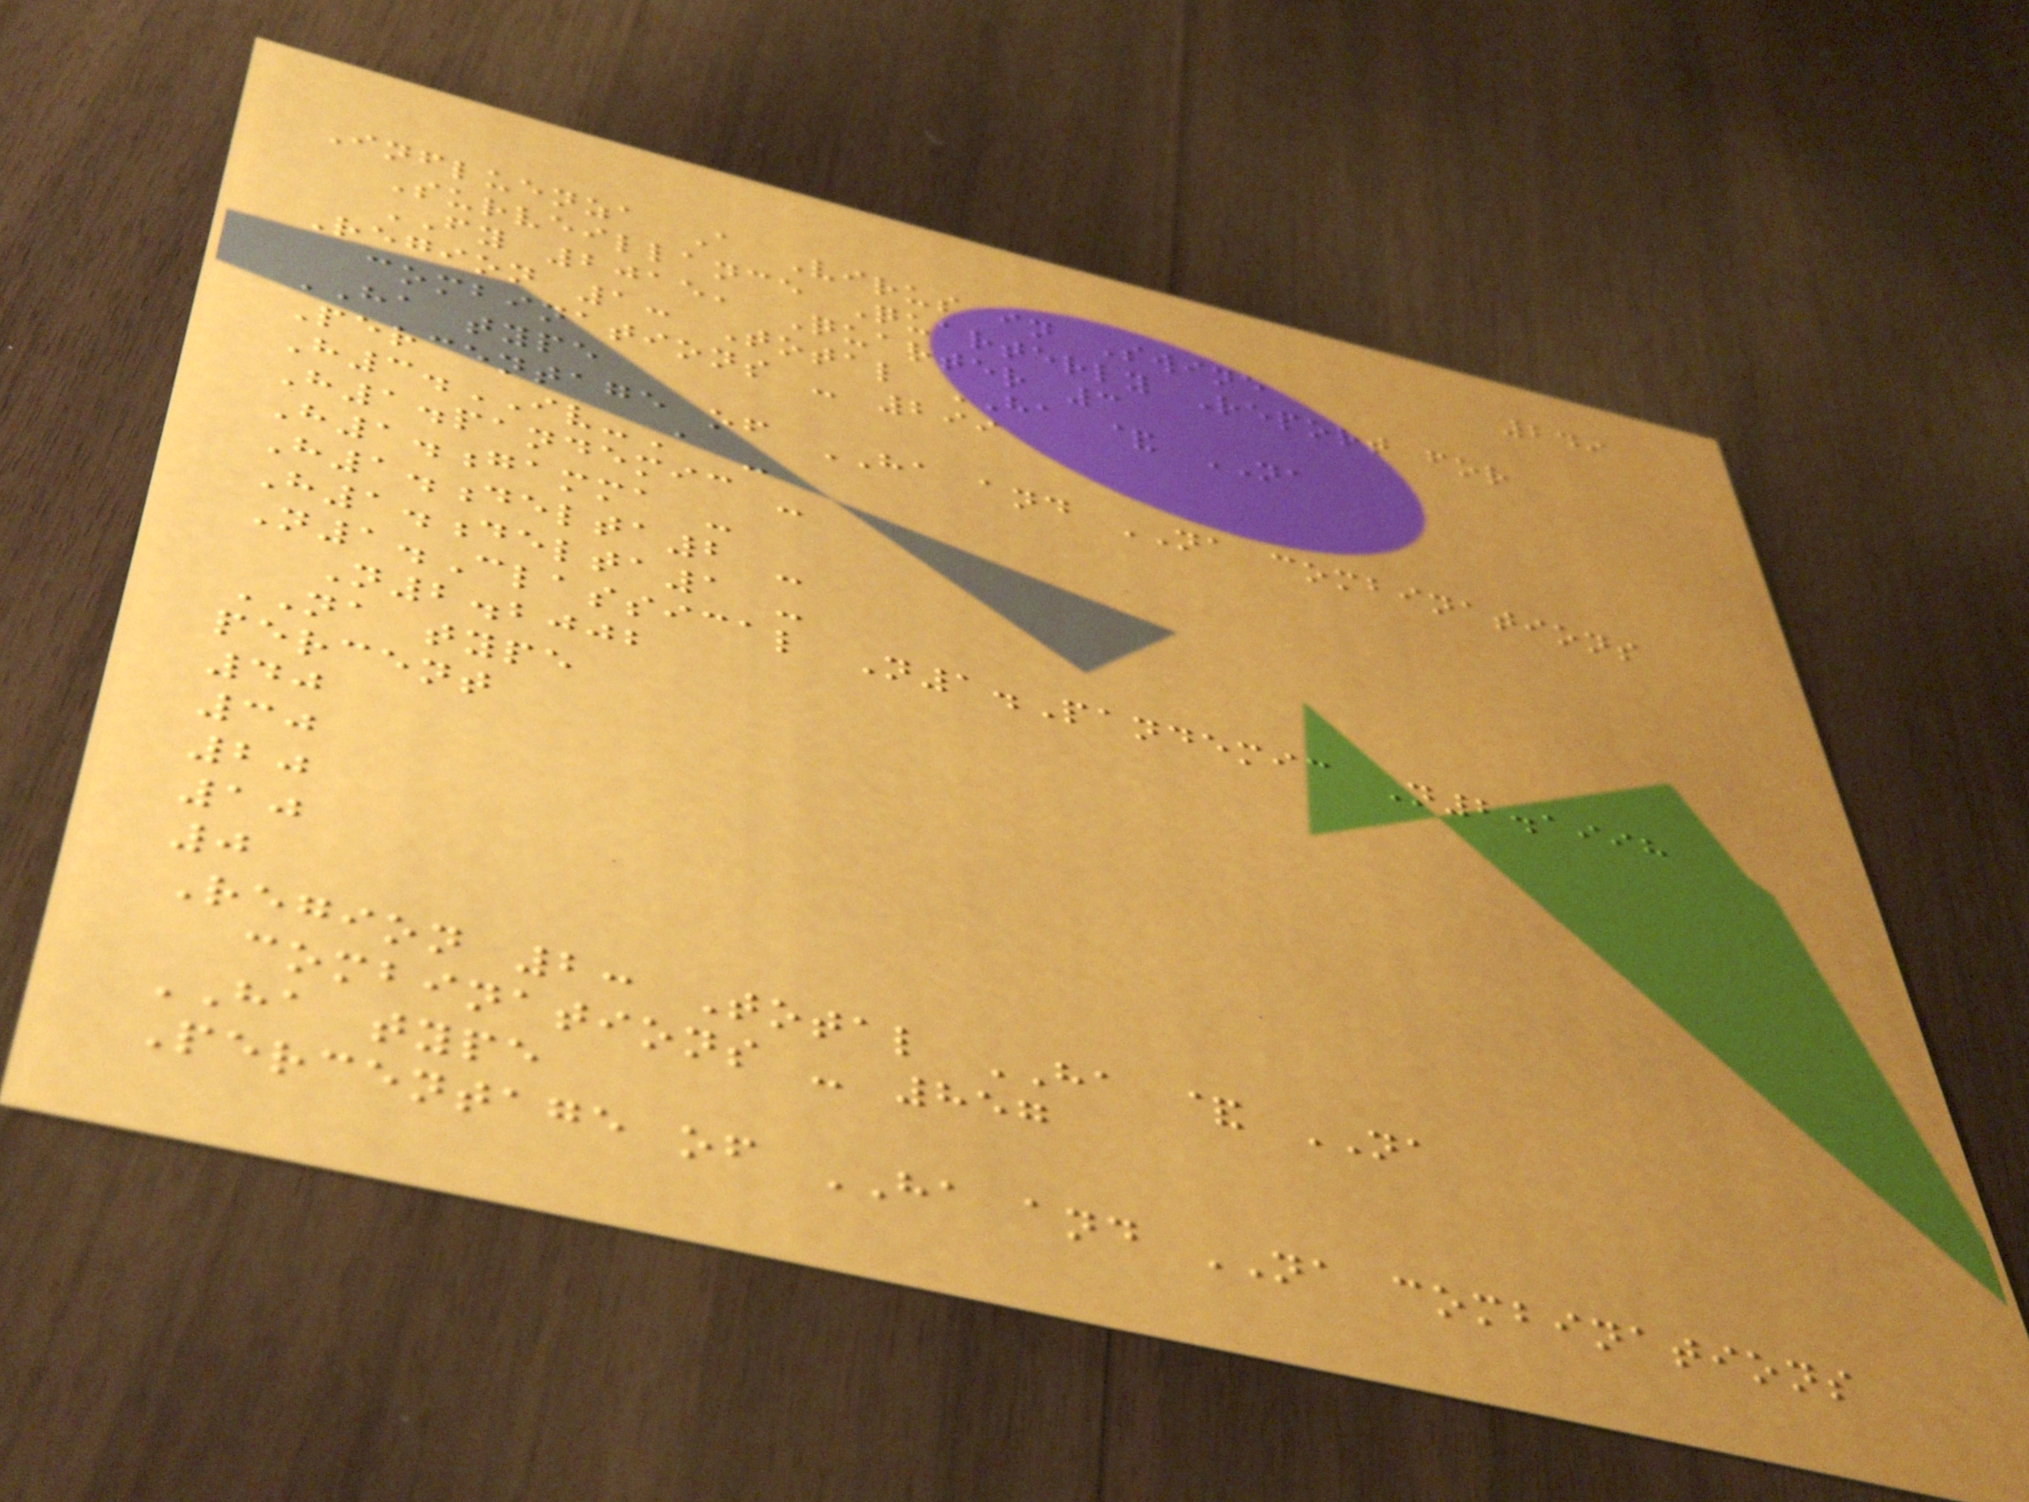249
Influenza A Virus in Swine
Surveillance Quarterly Report for
FY 2015, Quarter 3
Region 1: Total HA & NA
combinations - 299
HA type
Percentage of HA and NA combinations
H3.IV-A -
H1.pandemic -
H1.gamma -
H1.delta2 -
H1.delta1 -
N1.Classical N1.Pandemic N2.1998
N2.2002
NA type
percent
40
30
20
10
0
Region 2: Total HA & NA
combinations - 857
HA type
Percentage of HA and NA combinations
